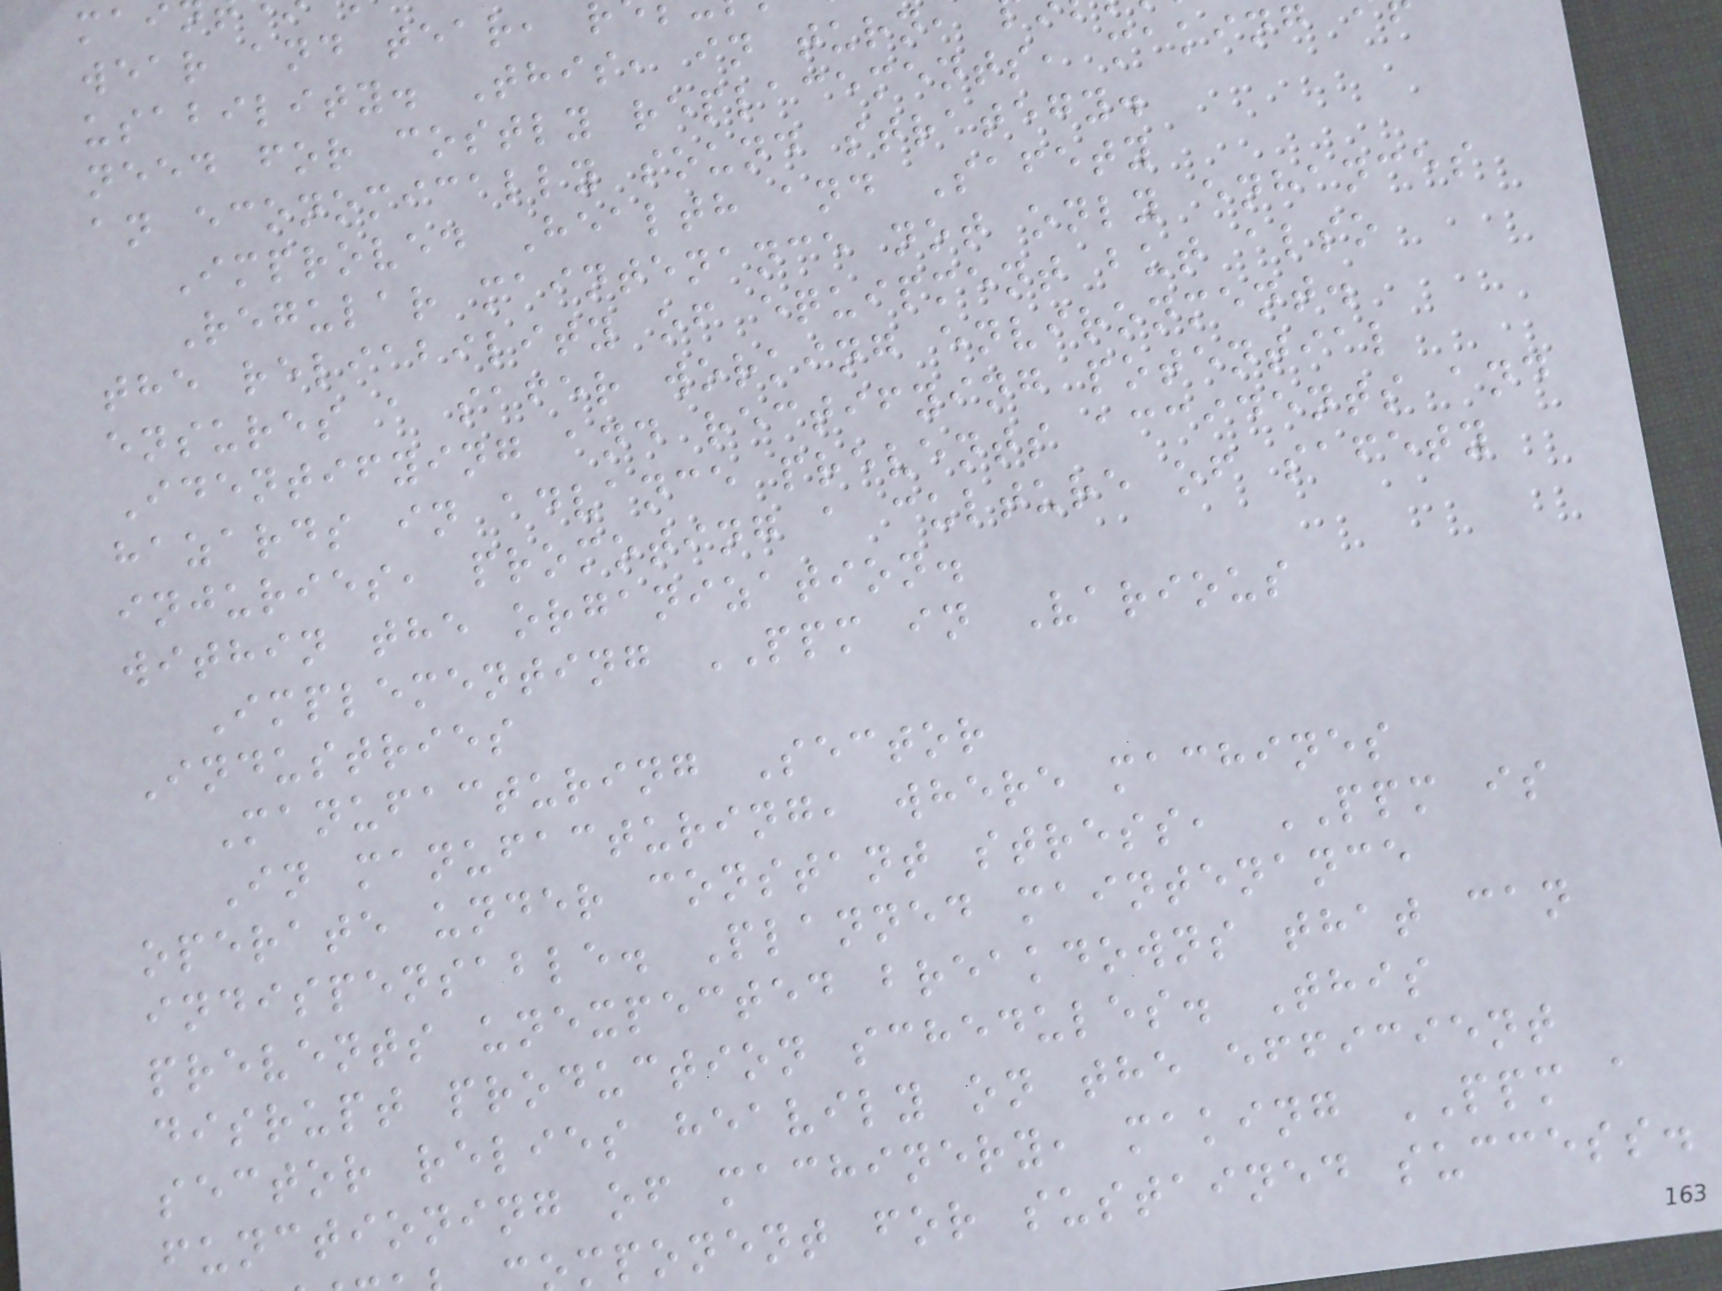wear and tear,
usability. This, in turn,
need for costly replacements, making
an economically sound strategy.
Improved Health and Safety
Regular maintenance not only enhances
the reliability of equipment but also
ensures a safer working environment.
Identifying and rectifying potential
hazards in advance prevents accidents and
injuries, promoting a culture of safety
within the organization.
Implementing PPM in Various
Industries
Manufacturing Sector
In manufacturing, where machines
operate under constant stress, PPM is
indispensable. Planned maintenance
prevents unexpected breakdowns that can
disrupt production schedules. This
sector relies heavily on the efficient
functioning of machinery, making PPM a
mponent for sustained success.
